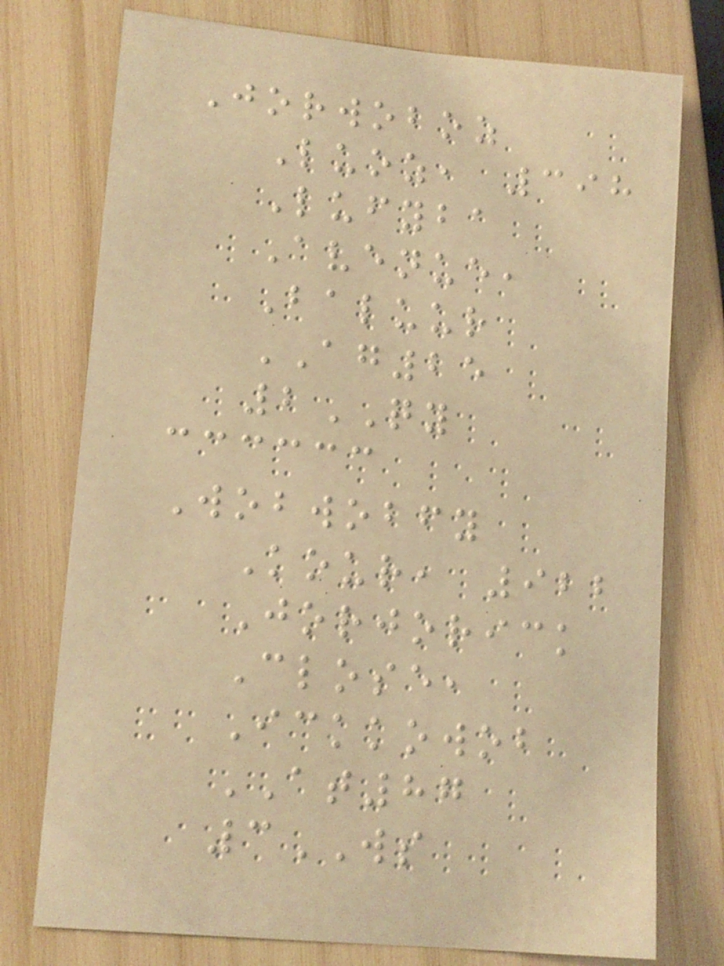Jorwoboz
Luoz, 398
Lufyba
Avenue,
Baluur
AG25
2QY
Wobwobfy
Kour, 922
Jorjorick
Close,
Ickkowob
AT87
3WS
